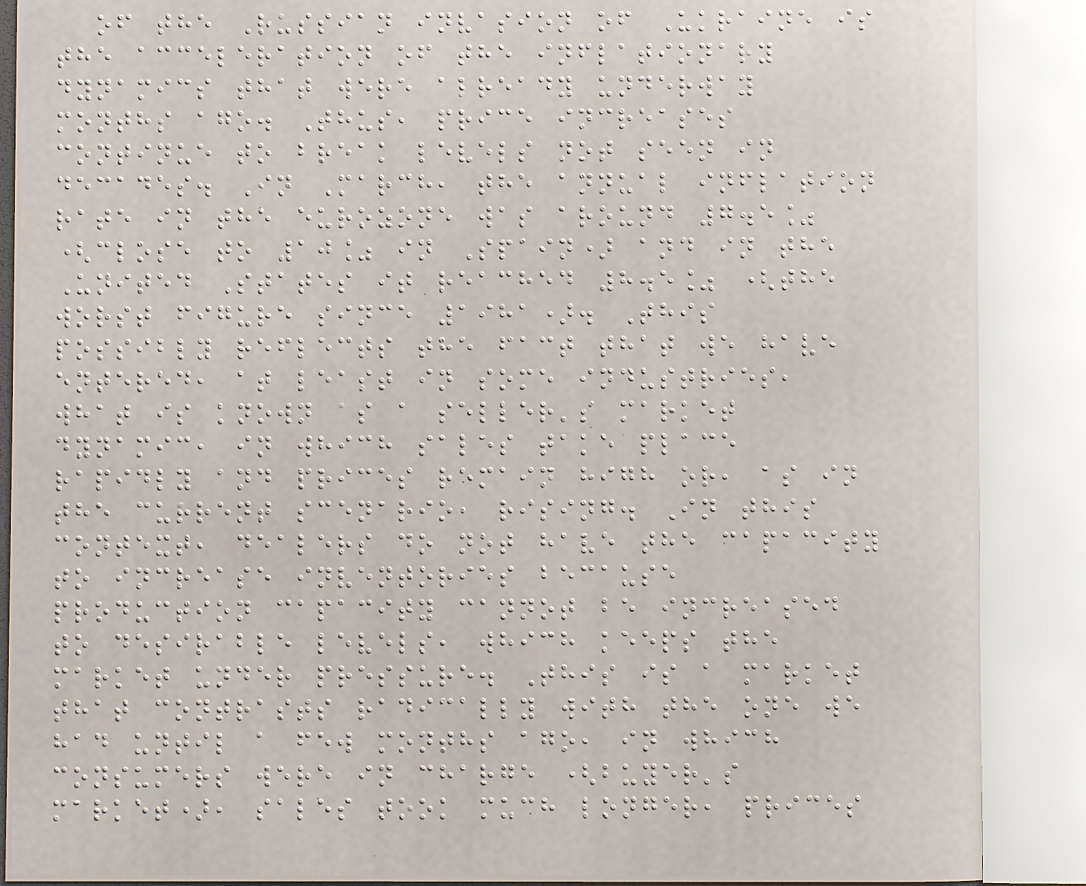of the Russian invasion of Ukraine is
the acceleration of the inflationary
dynamics that were already underway
months ago. Thus, price increases
continue to break levels not seen in
decades. In March, the annual inflation
rate in the eurozone was around 7.5%
(close to 10% in Spain) and in the
United States it reached 8.5% (the
worst figure since 1981). This
possibly reflects the fact that we have
entered, at least in some industries,
what is known as a seller's market
dynamic, in which sales take place
rapidly and prices remain high or, as in
the current scenario, rising. In this
context, dealers do not have the capacity
to increase inventories because
production capacity cannot be increased
to desirable levels, which keeps the
market under pressure. This is a market
that contrasts radically with the one we
had until a few months ago, in which
consumers were in charge (buyer's
market), sales took much longer, prices
